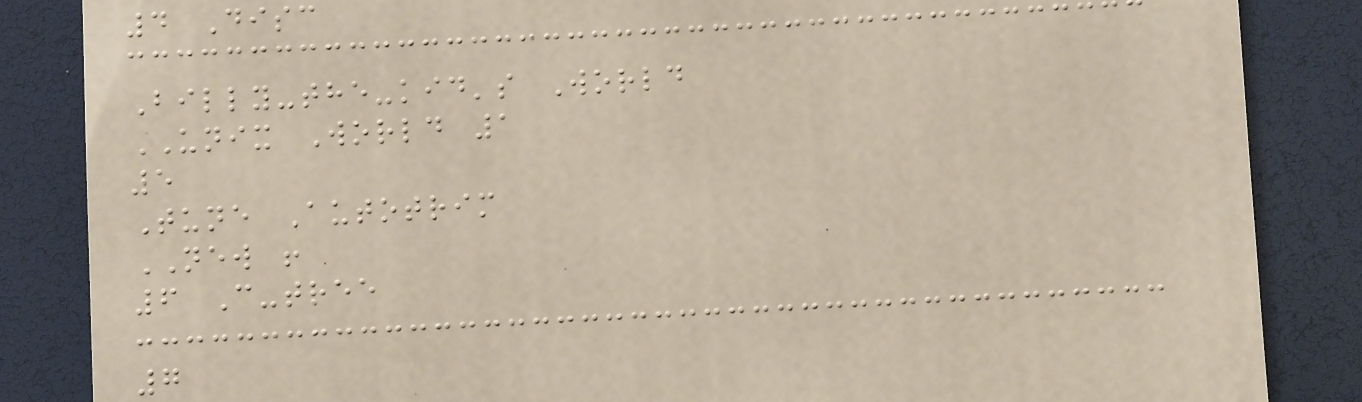4 Disc
Billy-the-kid's World
UNIX World 1
5
Tune Autotrim
NEW !
6 C-tree
7
